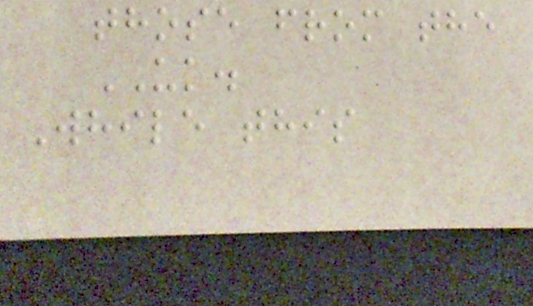those from the
UK.
While this
